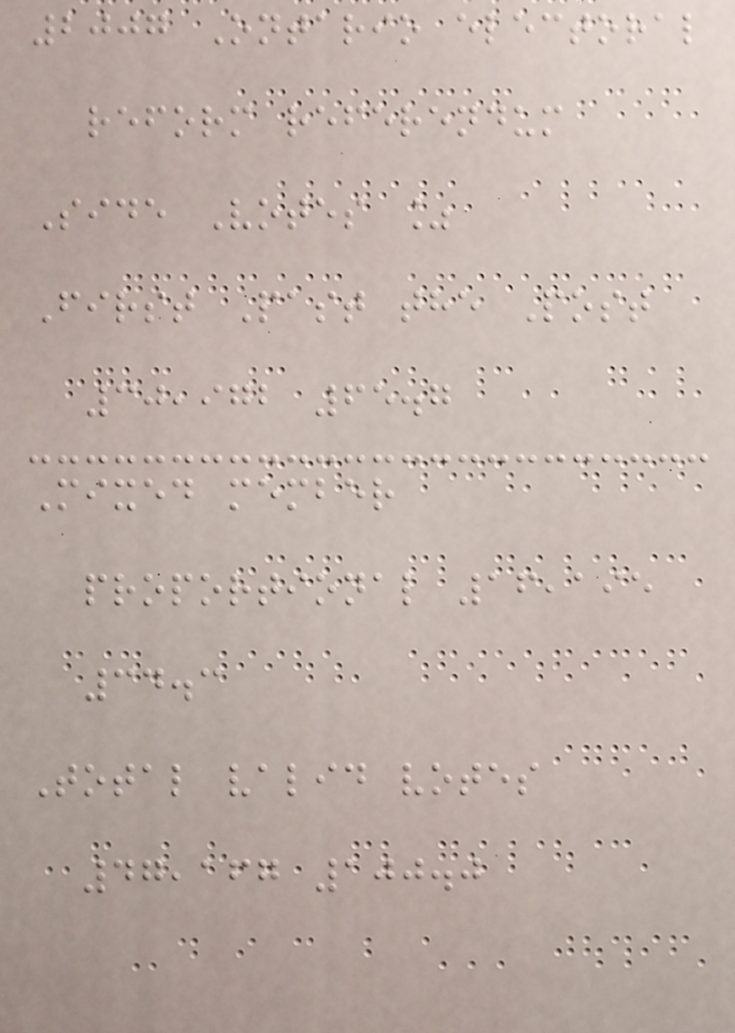2007 Ontario electoral
reform referendum
Side Votes %
First Past the Post
30,972 65.7
Mixed member
proportional 16,195
34.3
Total valid votes
47,167 100.0
